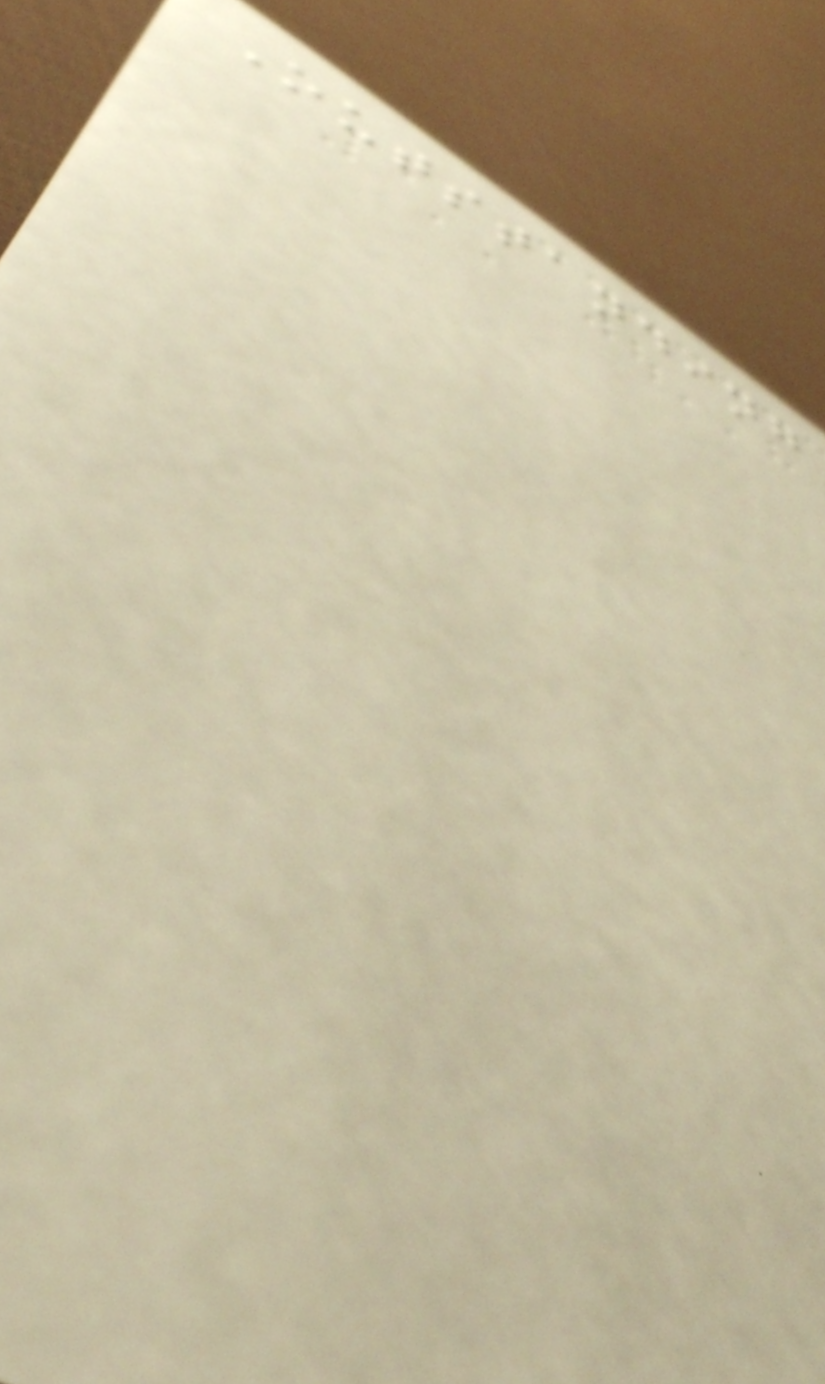Outstanding
